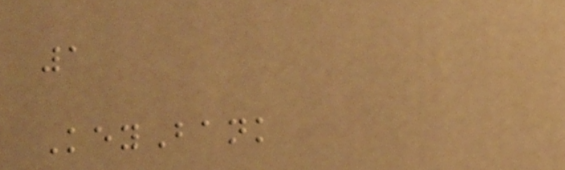1
KeyBank
